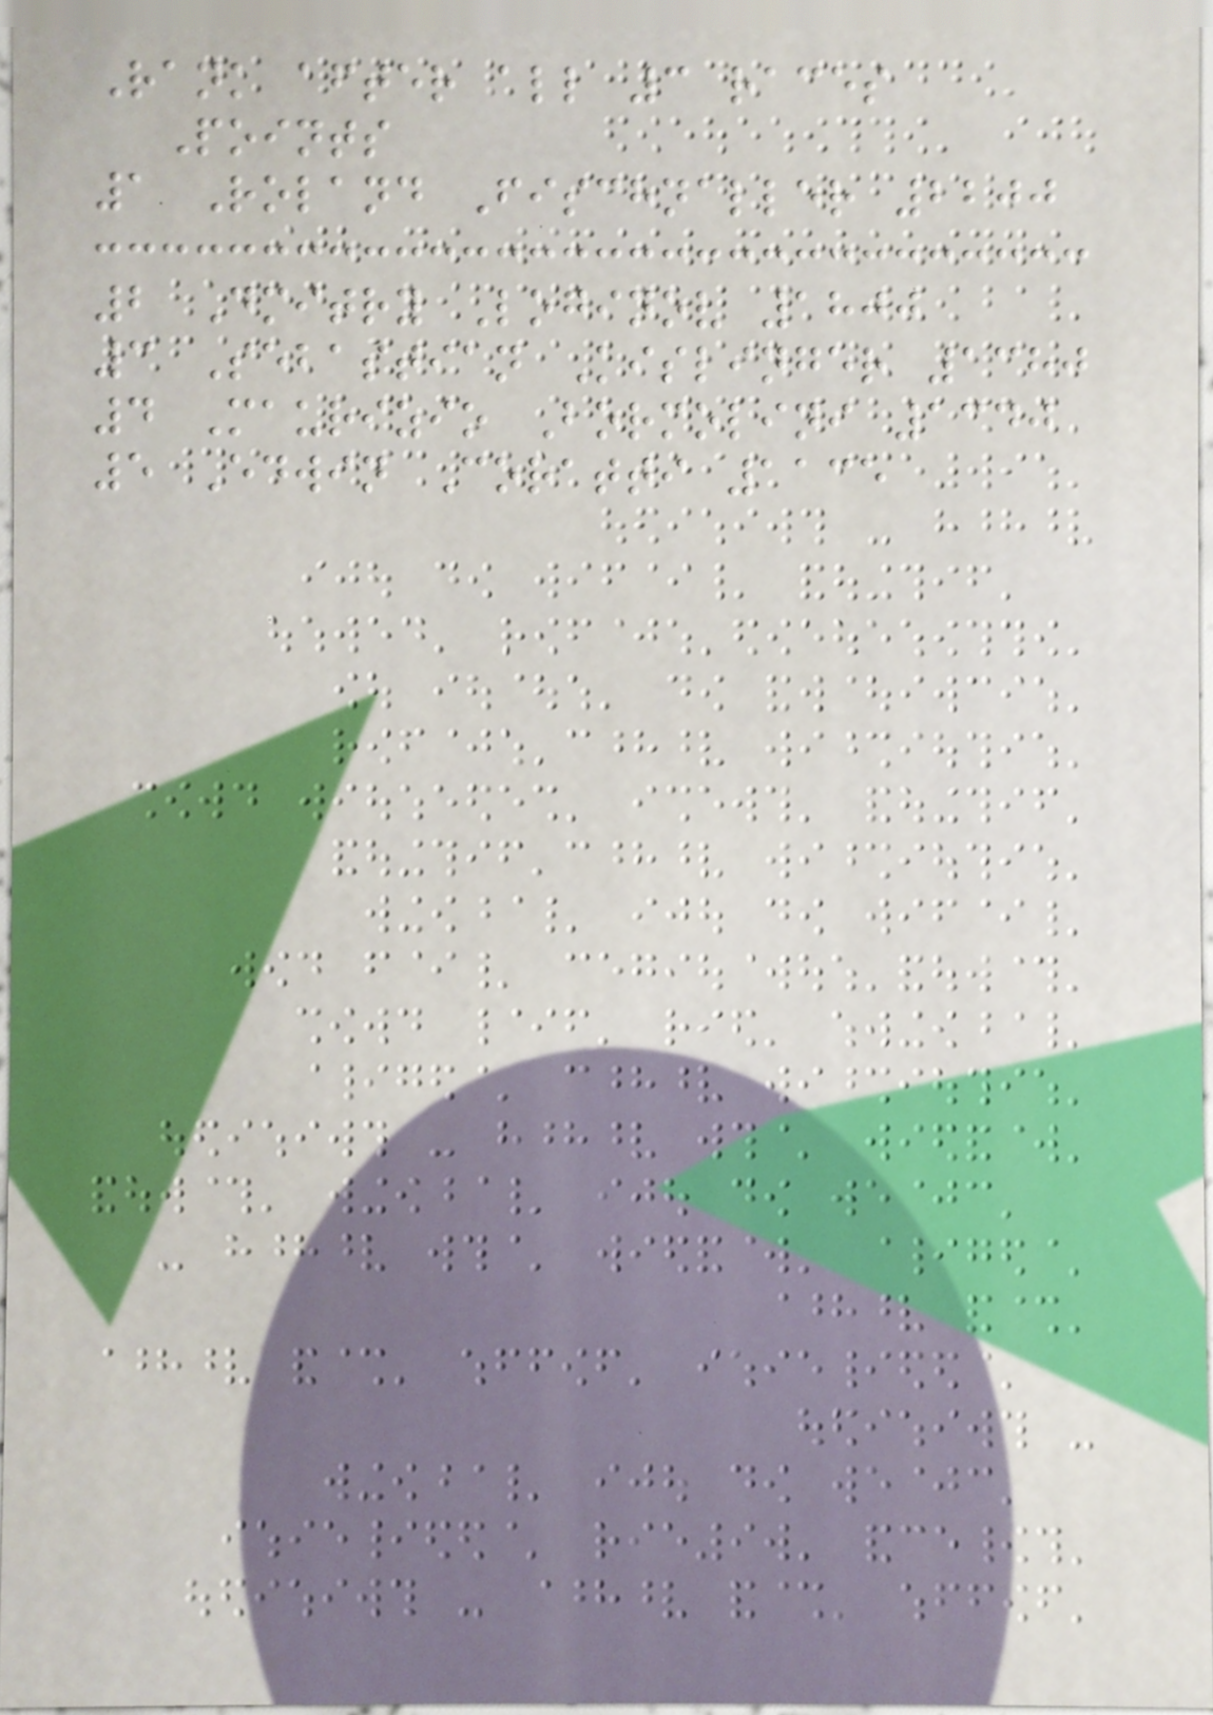Rank after all 3 races
Points
1 Roland Fischnaller 2200
2 Dmitry Loginov 1800
3 Sebastian Kislinger 1380
4 Maurizio Bormolini 1340
5 Edwin Coratti 1135
